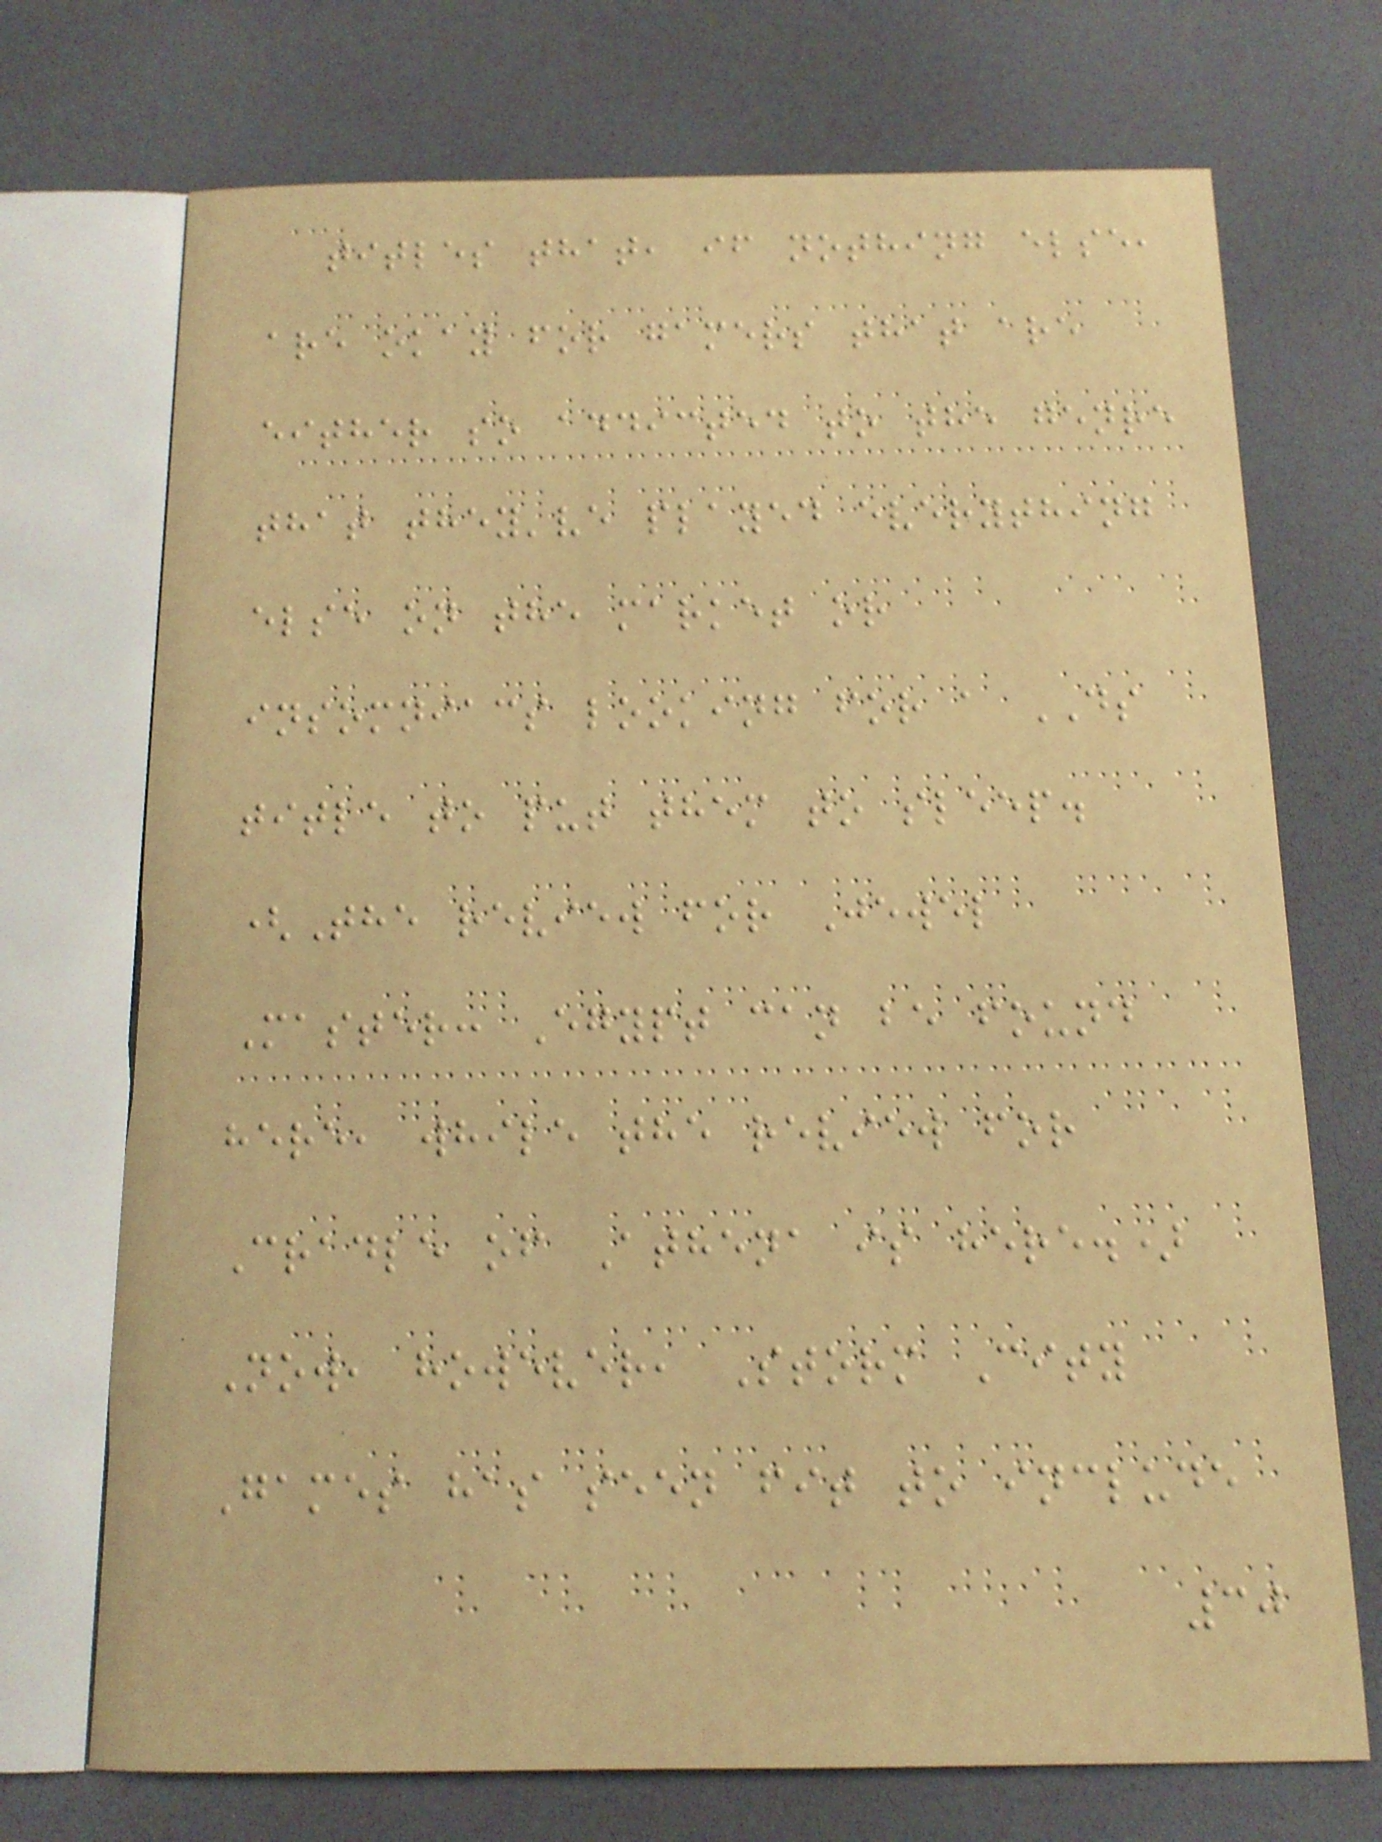titles that, if nothing else,
are okay for gamers that are
either so addicted to the genre
that they've played everything
else on the market or
insomniacs looking for a DS
title to put them to sleep.
(The review for Jewel
Master: Egypt can be found
here, while the review for
Cradle of Athena is here.)
Now, however, Storm City
Games has seen fit to include
30
